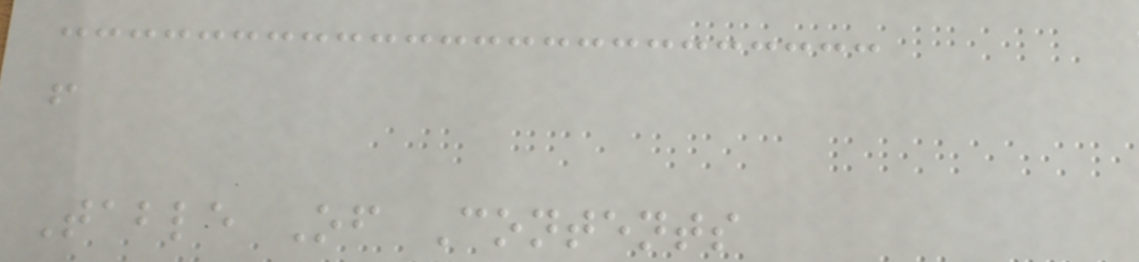f
Table Of Contents
